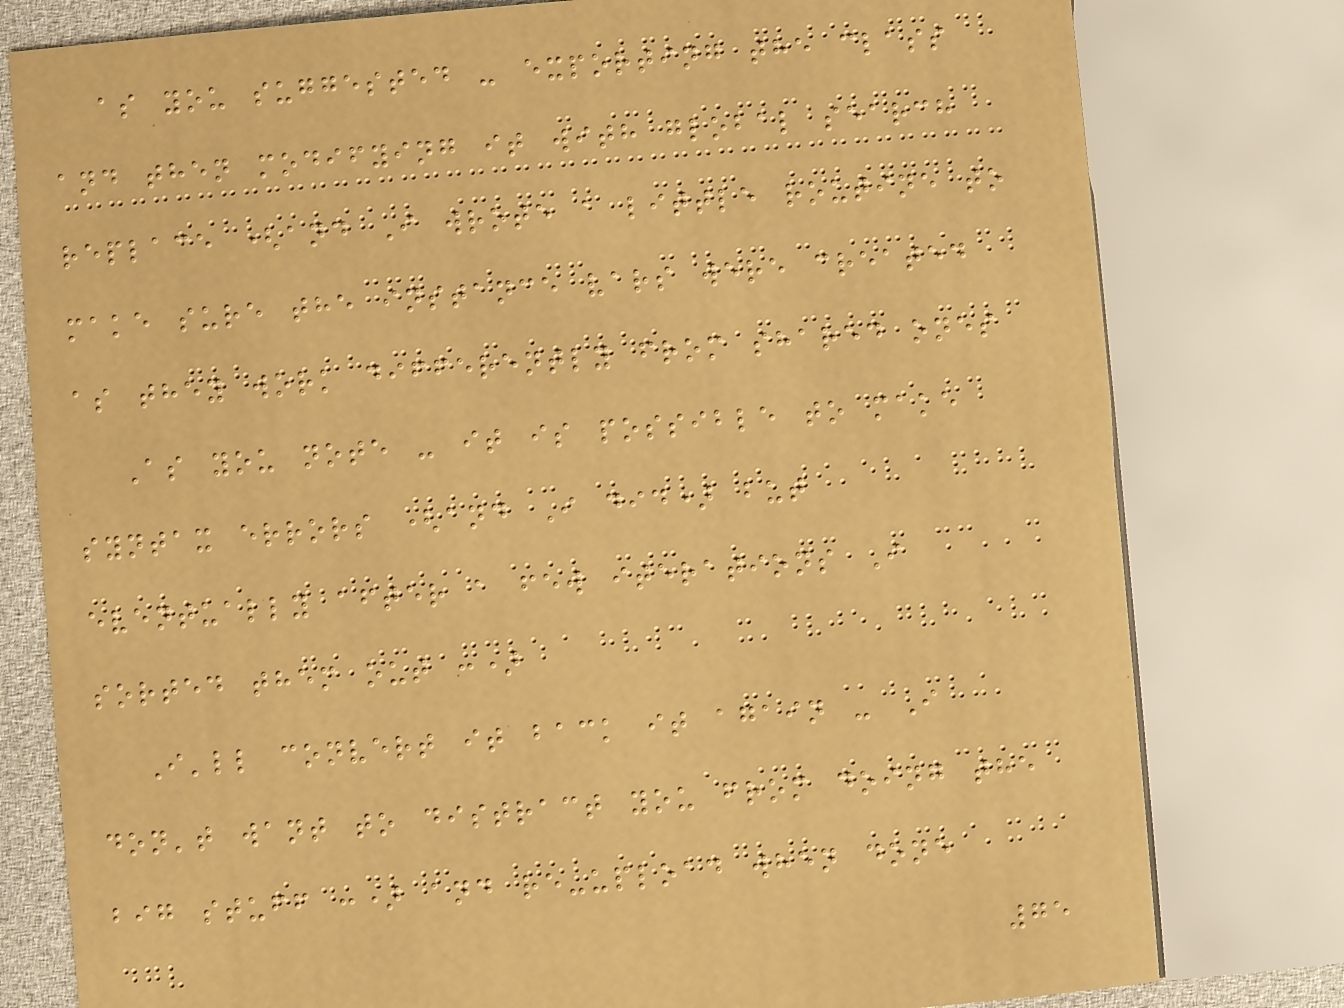as you suggested - exporting the class
and then modifying it with global search
replace (and I wrote a little routine to
make sure the instance vars were created
as they work differently from shared ones
As you note - it is possible to make
syntax errors (and I did) but
eventually after a few iterations I
sorted them out :)
I'll convert it back it again - I
don't want to distract you from doing the
big stuff :) and re-upload when done
75
